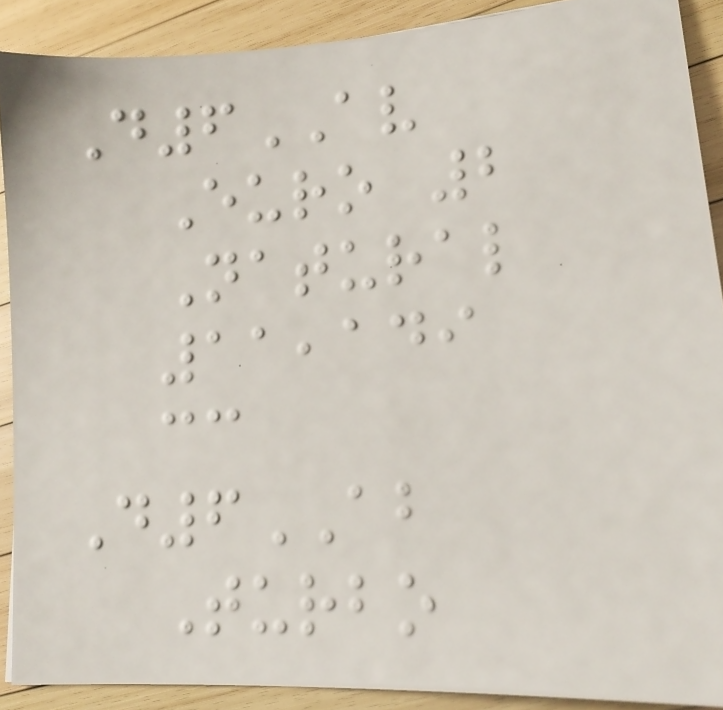D6AV
Euro 2
Natural
11,149
cc
D6AB
Turbo
